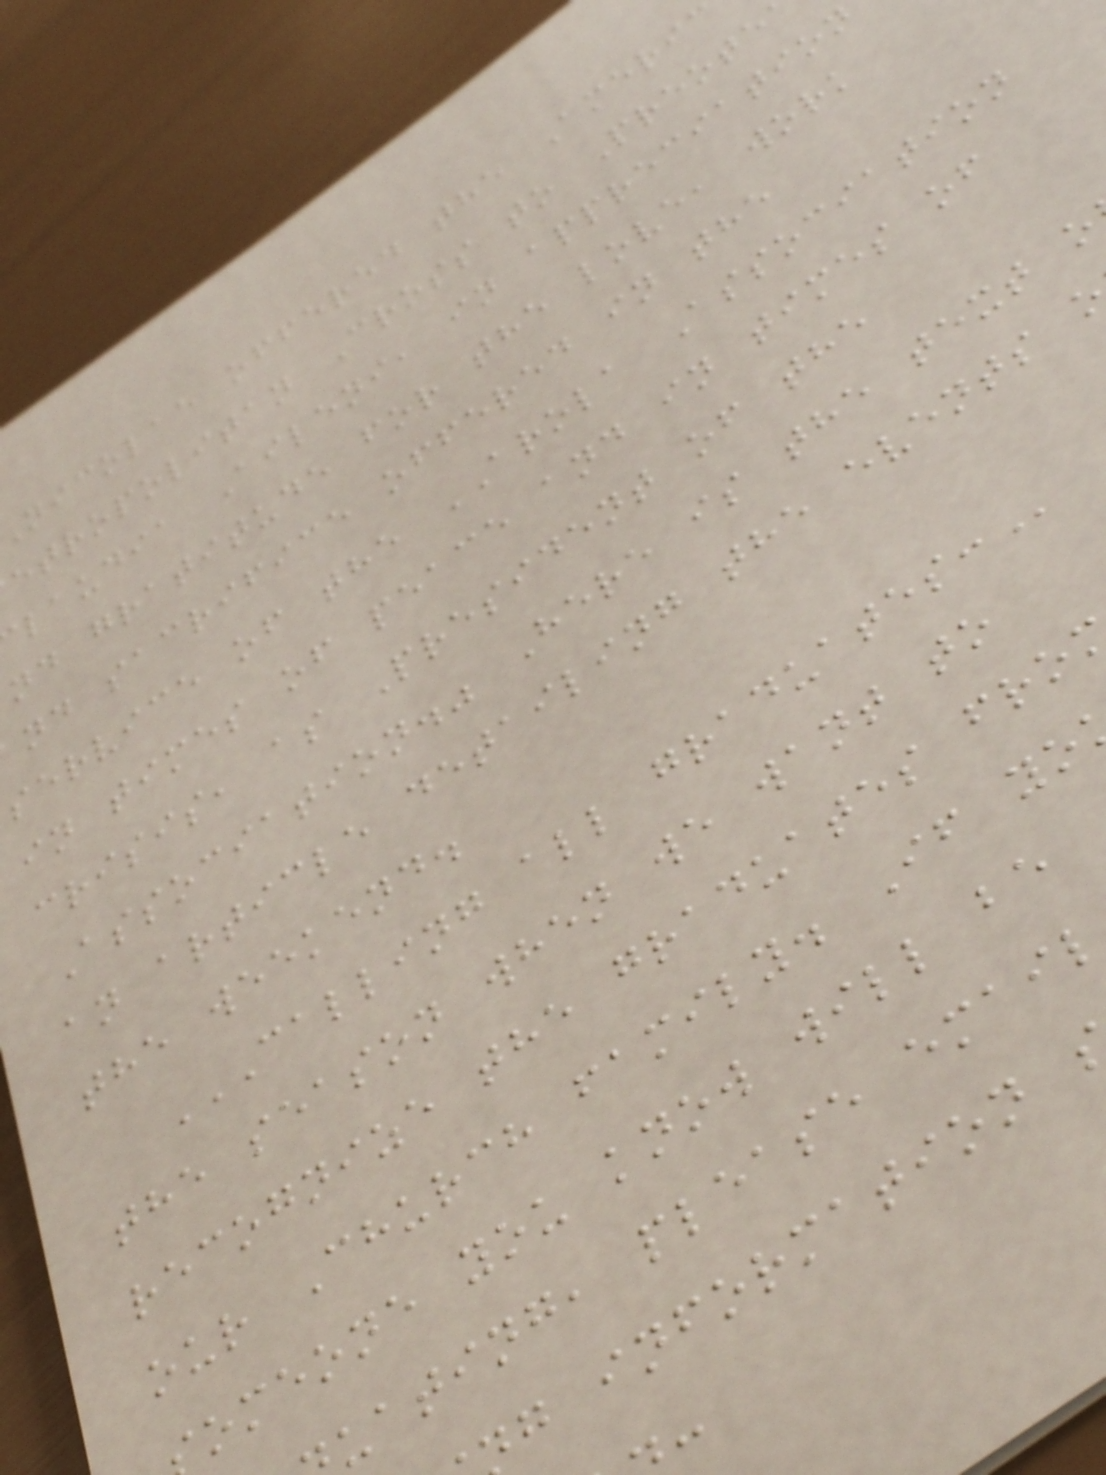nicolae offered the Americ
etropolitan Cross to Preote
laudia Aileni, in appreciation
nd gratitude for the love, work
nd sacrifice offered in the
service of the AROLA Association
in times of peace and in times of
crisis, as President of the
Association." Here is the text o
an article detailing the events
the weekend.
CALLING ALL GRADUATES:
the season when we want to
recognize the graduates fro
our Church family. If yo
omeone you know will be
uating, please email
g information
